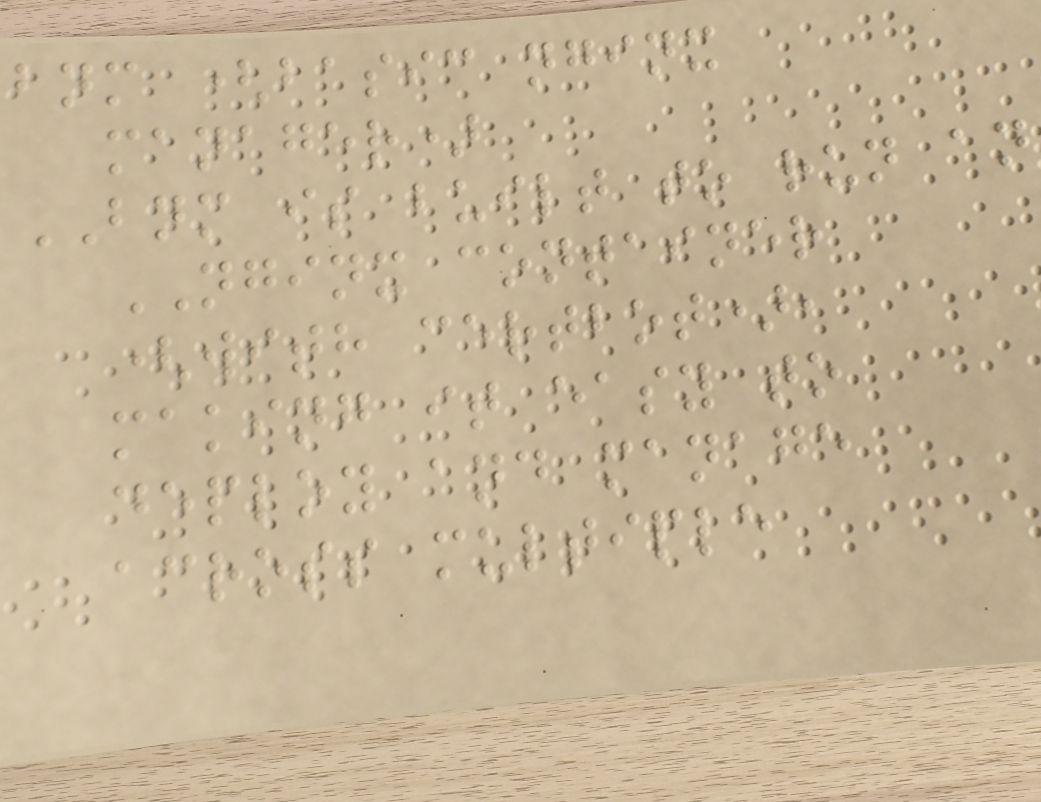bnm (basic nginx
manager)
BNM is built to run an
NGINX container
(with certbot),
making it easy to
deploy and manage
across multiple
